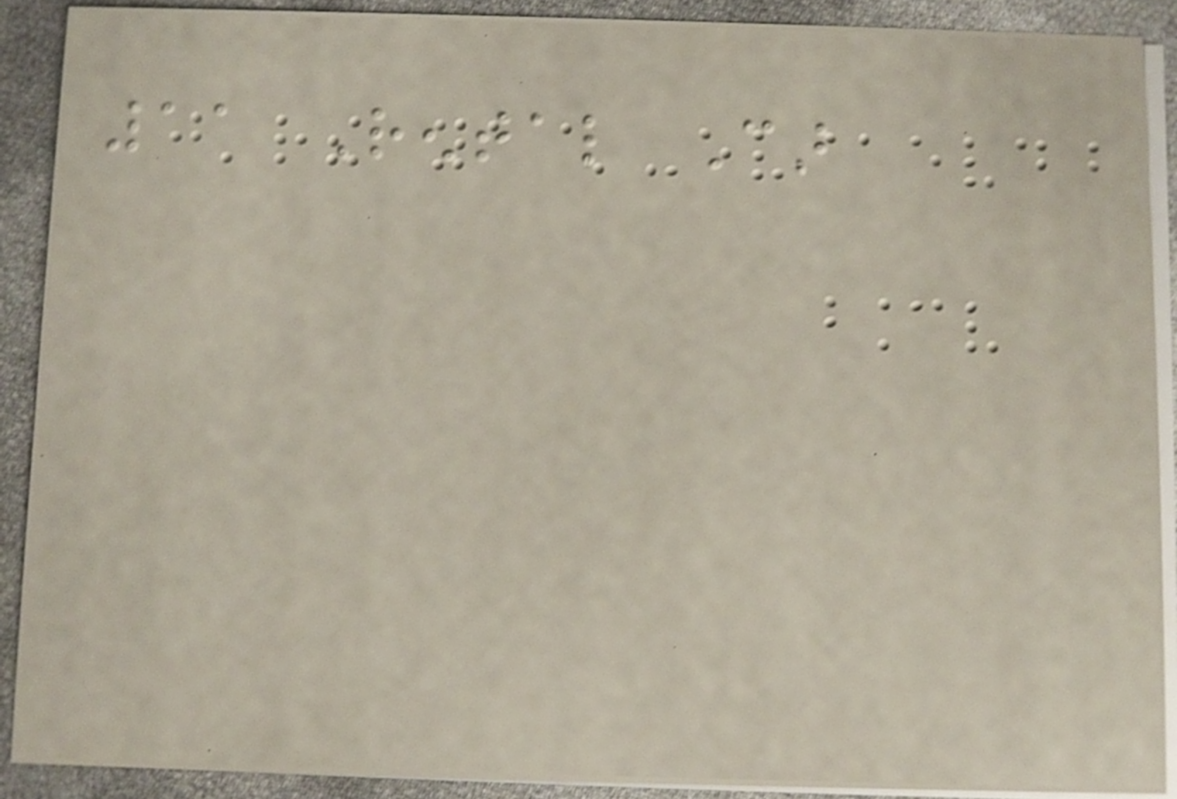11 Rental Car
